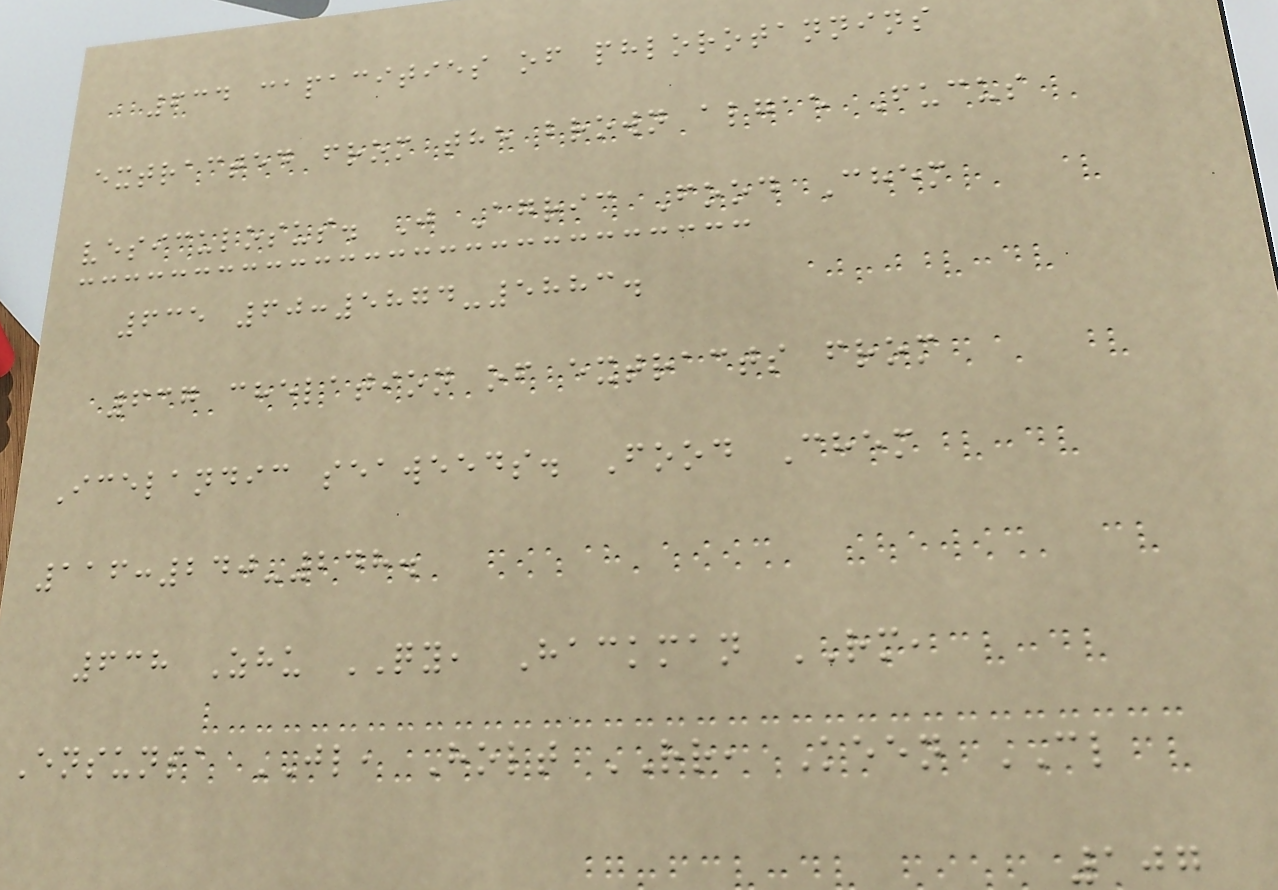634 capacities of phlorotannins
extracted from the brown algae Fucus
vesiculosus. J Agric Food Chem
635 60:5874-5883.
637 chelation of extracts from
Icelandic seaweeds. Food Chem
116:240-248.
638 Zhu QY, Hackman RM,
Ensunsa JL, Holt RR, Keen CL
107
